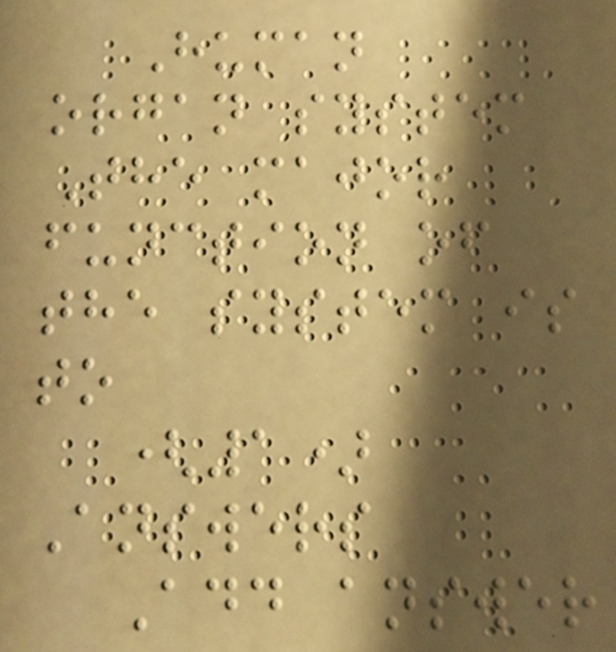Human
organ system
The major
function of
the system is
to
(1)
Answers
Add answer
